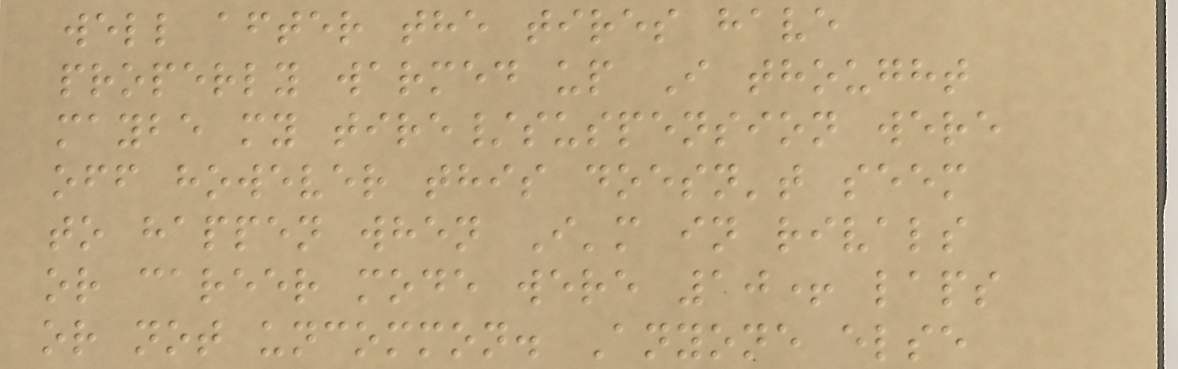well after the tires have
properly warmed up I thought
maybe my tire/suspension were
off however this doesn't seem
to happen when I'm in rivals
or career mode were 10+ laps
or not uncommon. Anyone else
